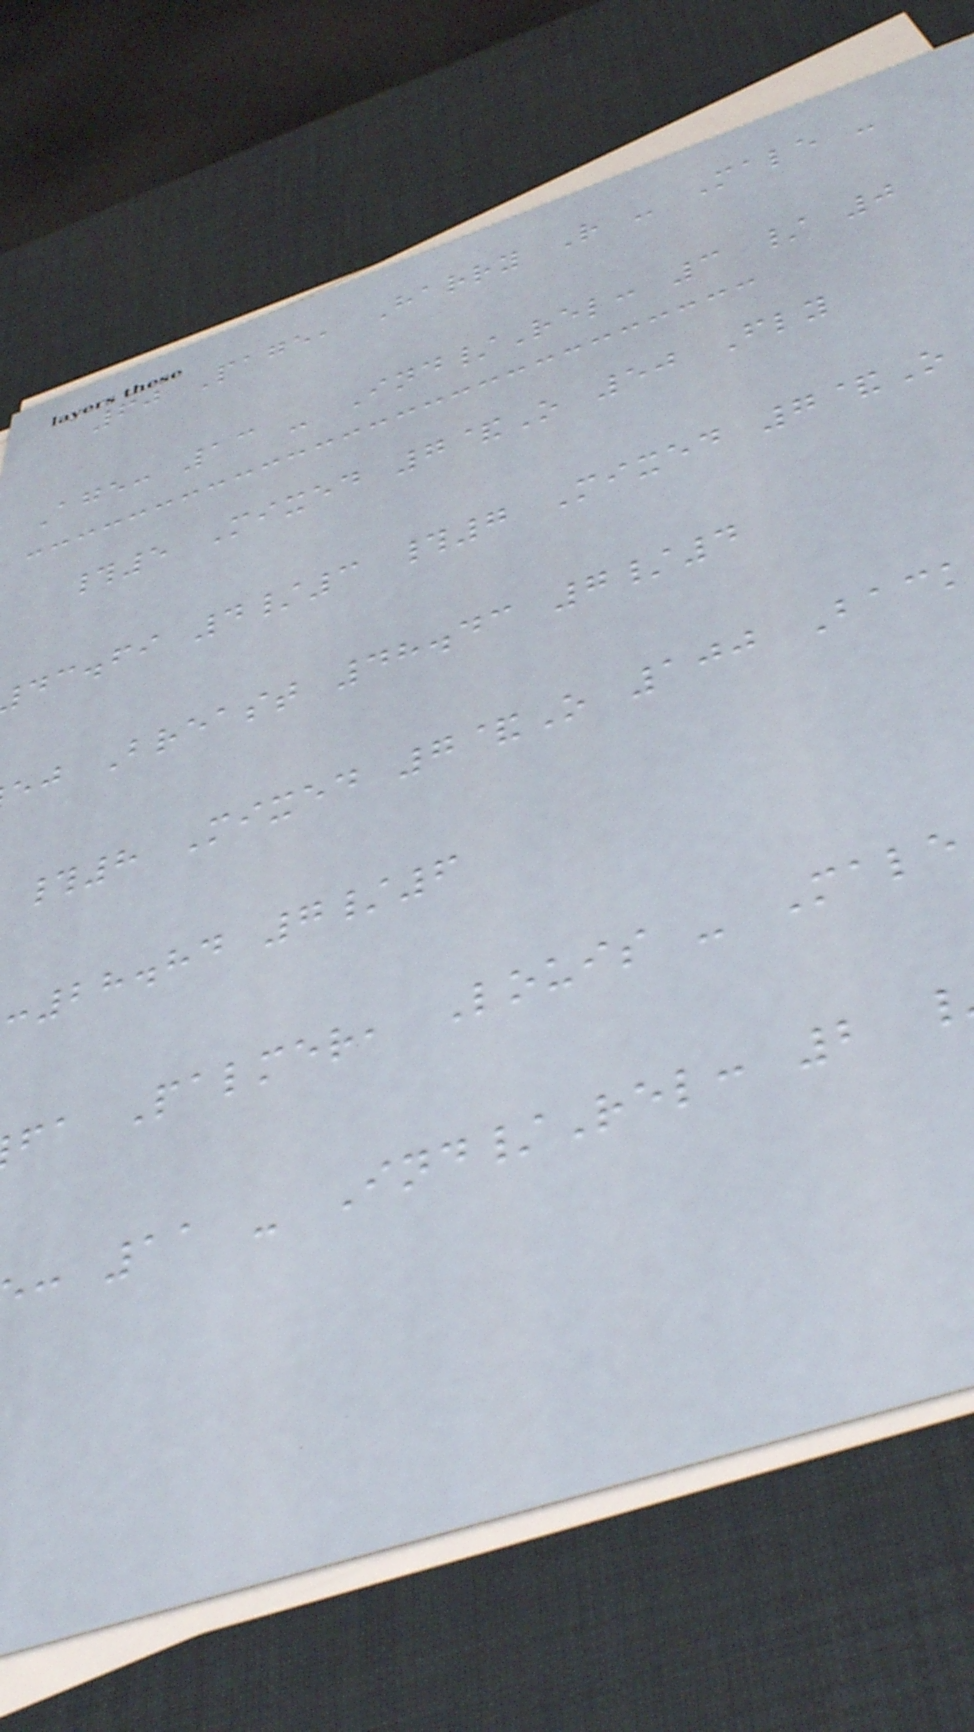60 Page, Harry R - Male -
Age: 13 - Ind/Rel: 3 / 0
#5 Mixed 7&O 50 Fly
dc.fi 4/3 #7 Mixed 7&O
ej Breast 48.43 7/4
#8 Mixed 7&O 100 Back
:28.84 7/6
fa Palmer, Louis - Male
: 11 - Ind/Rel: 2
